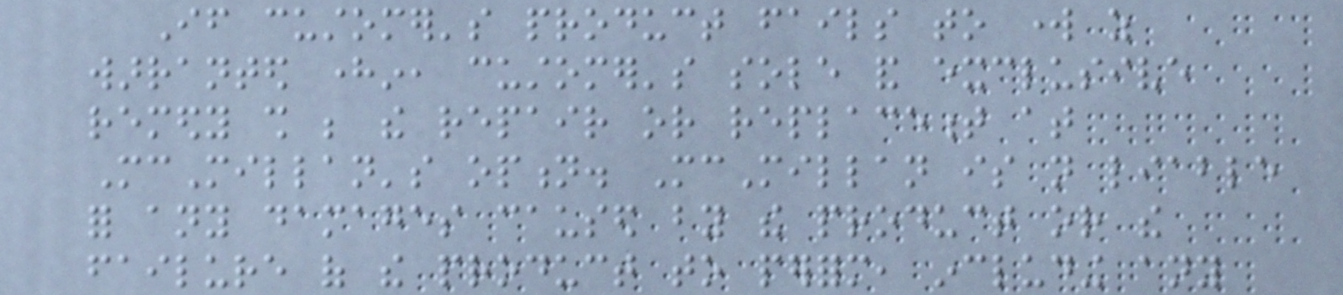If customer's product fails to work as
warranted herein, customer's sole and exclusive
remedy shall be the repair or replacement at
McMillan's option. McMillan is not liable
for any damages caused by the product or the
failure of the product to perform, including any
